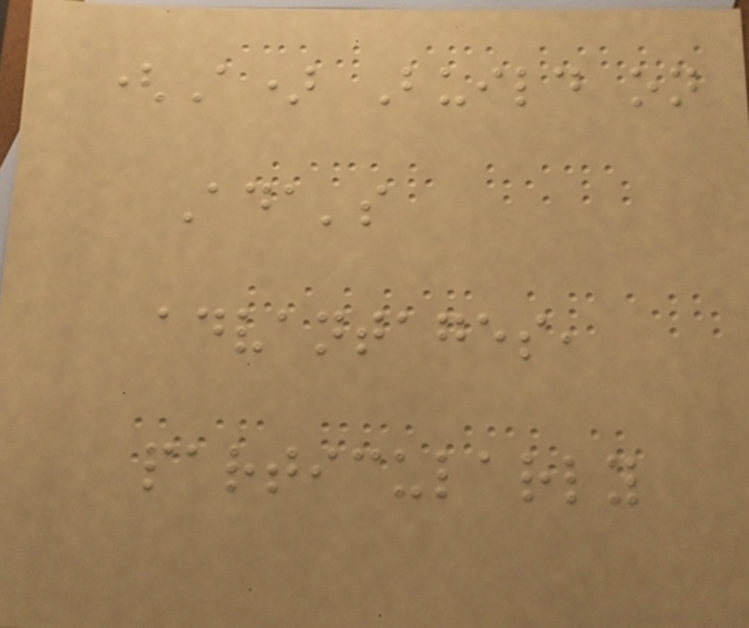(A) Build on
Ada's
advantages,
particularly
